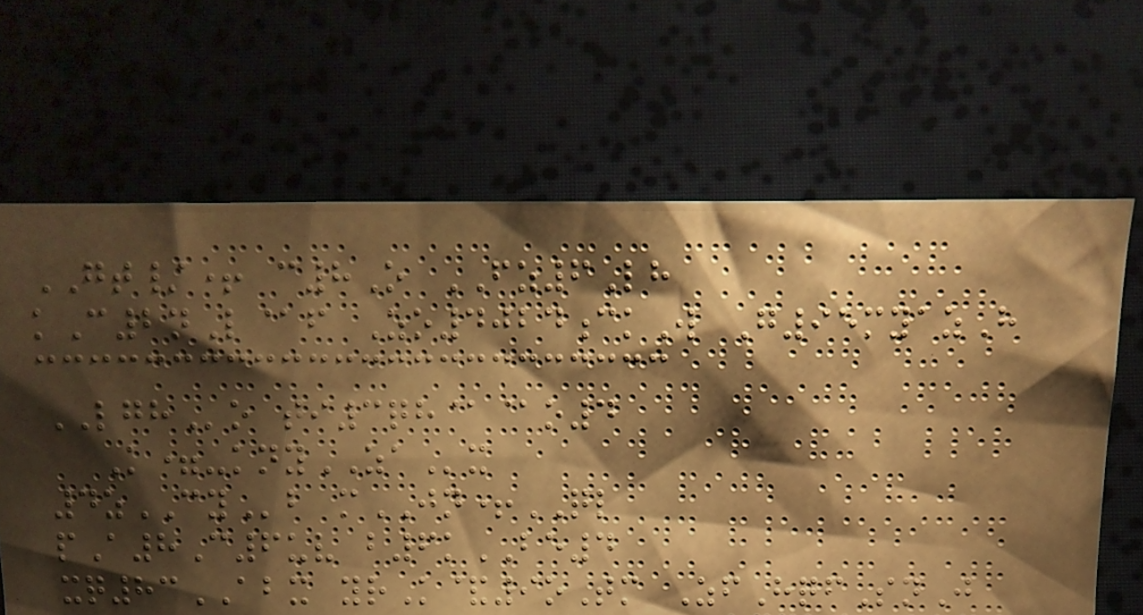GT/+ c8O FZ6Lh
kC2nL@f Zo4024ckW G95myazH
LGHo ti3qh@@o4
K=-knyZAx
4zCYb mJN+QL
pA8C6uv b6kBE4
xq83ABX yrK&9oTm ZfHqfSnJ
